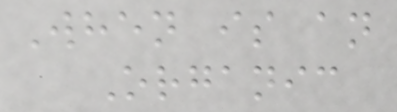When is an
Organic
